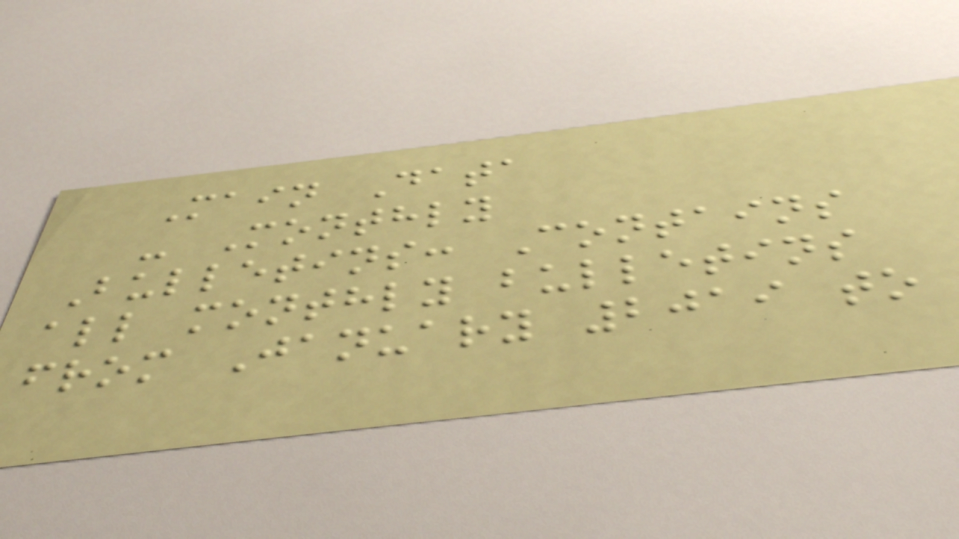Main Data
- Monthly
Bulletins: Contains
all monthly bulletins
from January 2019 to
